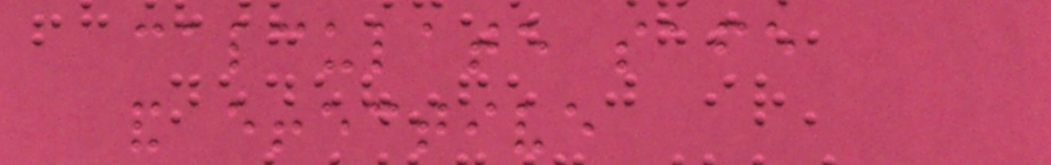calculate safe
and effective
